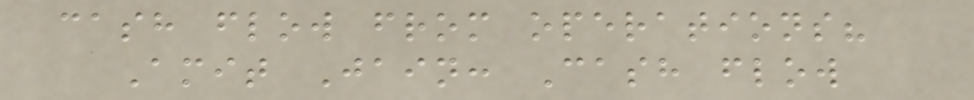cash flow from operations?
Amit Jain: Cash flow
